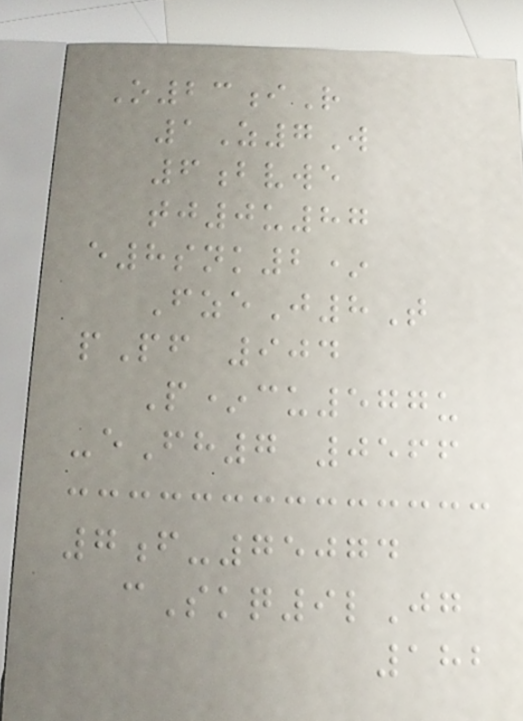O23iR
1Z7W
6bvwe
tj0u87
e8snk2*
FzeJ8T
pPf 904
P*cu577u
-eFh7 0566
7f-75074
cSkq9lJg
182
